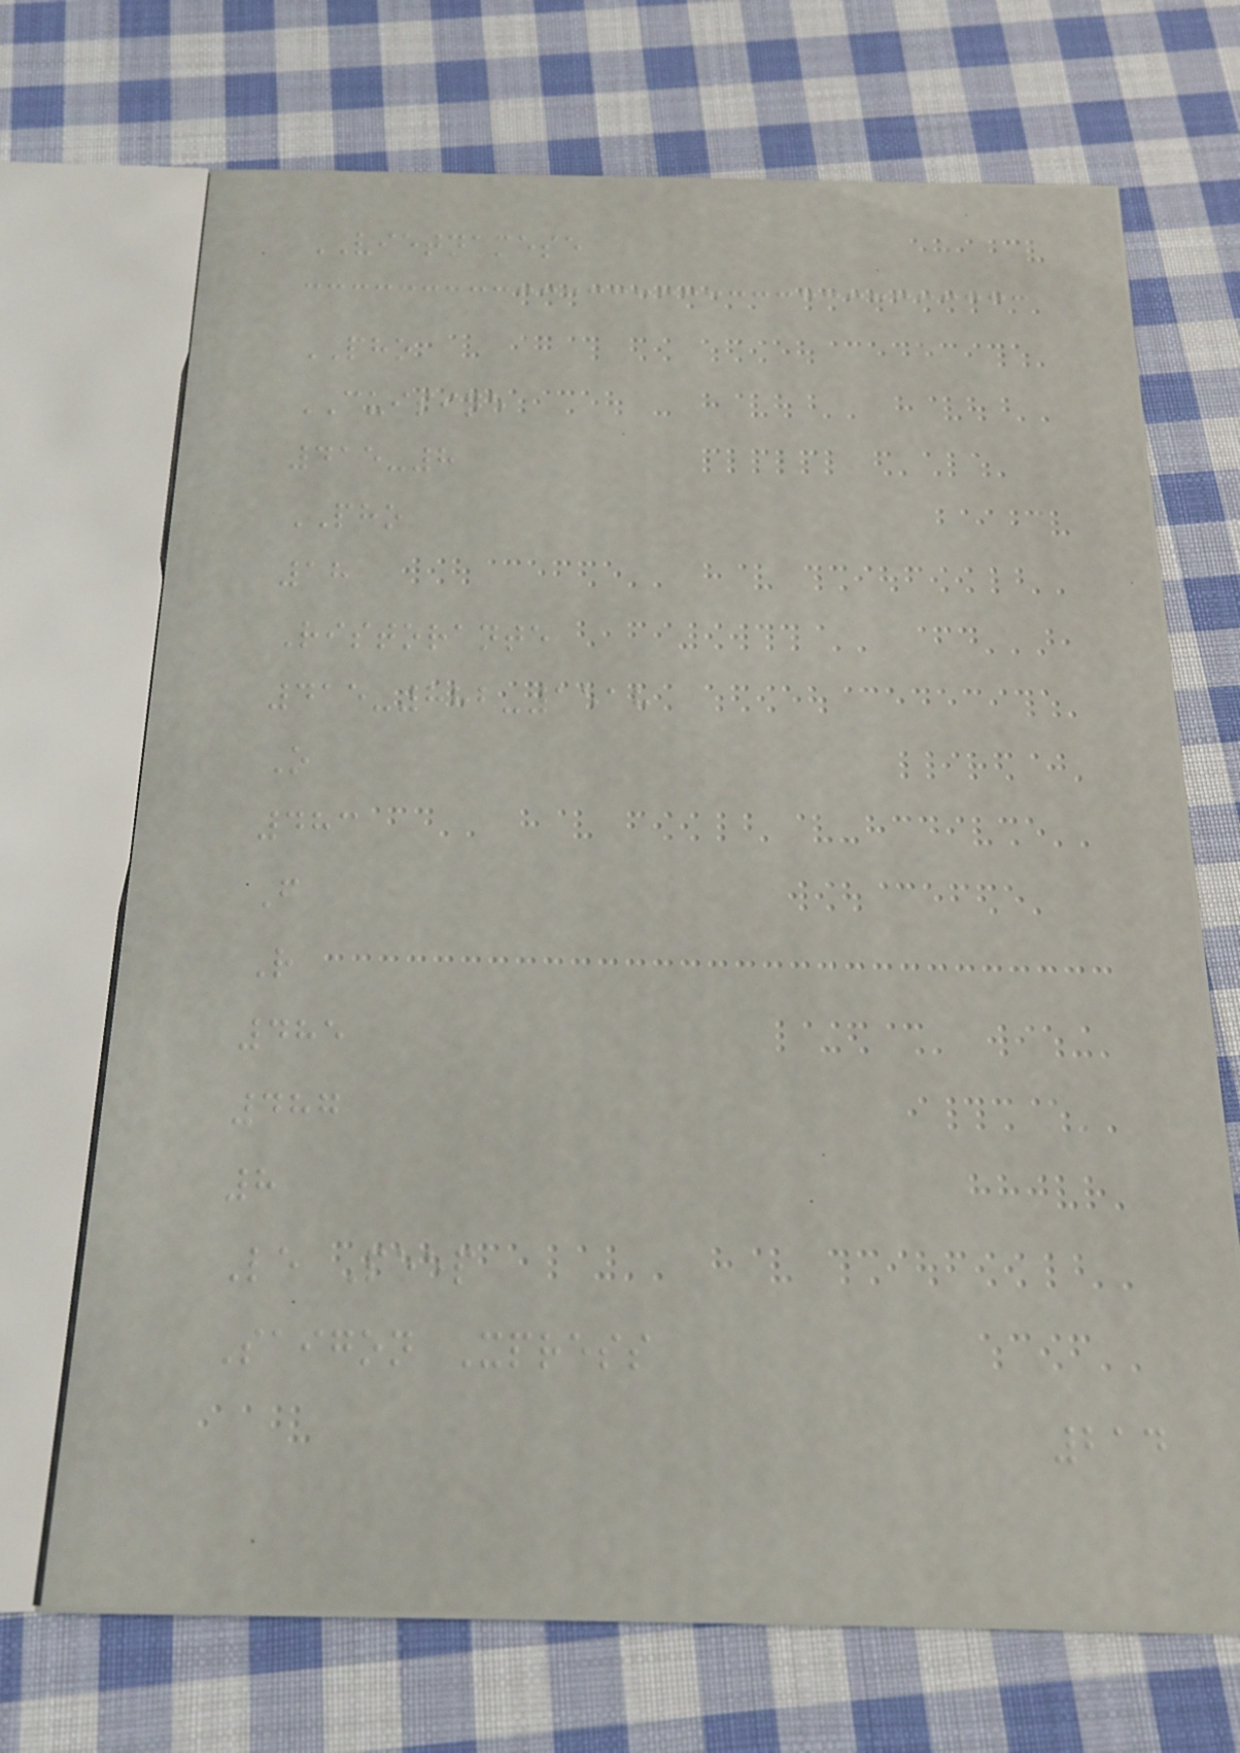VIETNAMESE
PHO
CUISINE
415-8
PHO
18
Ristorante
415-882-1518
O
483
F
R
485
487
8
Le Peep
Saigon Xpress
214
